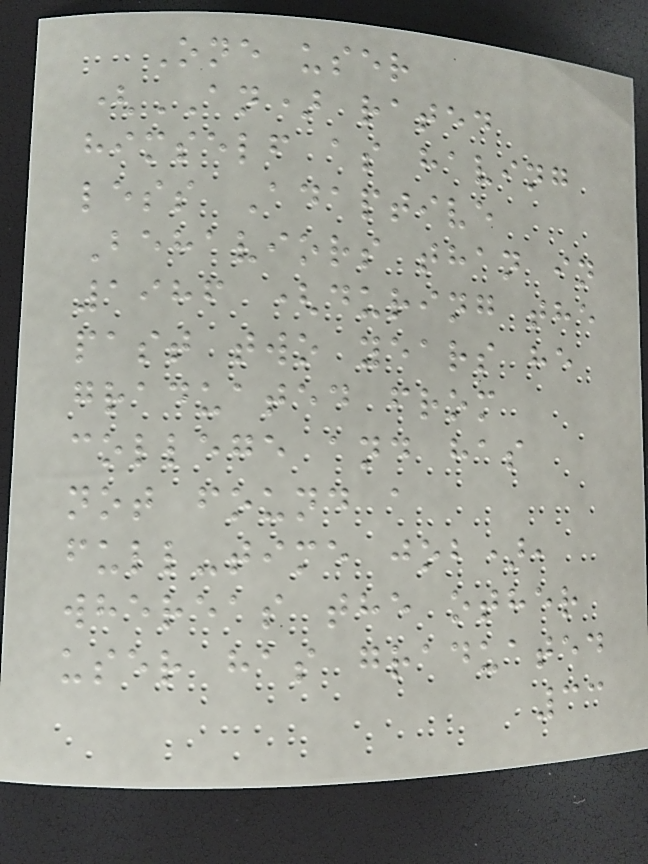One user
(AN) rated
himself as having
less Adaptive
Behaviors than in
1986 (during the
past two years he
graduated from
college and has
not found a
full-time job),
whereas the other
user has graduated
33
